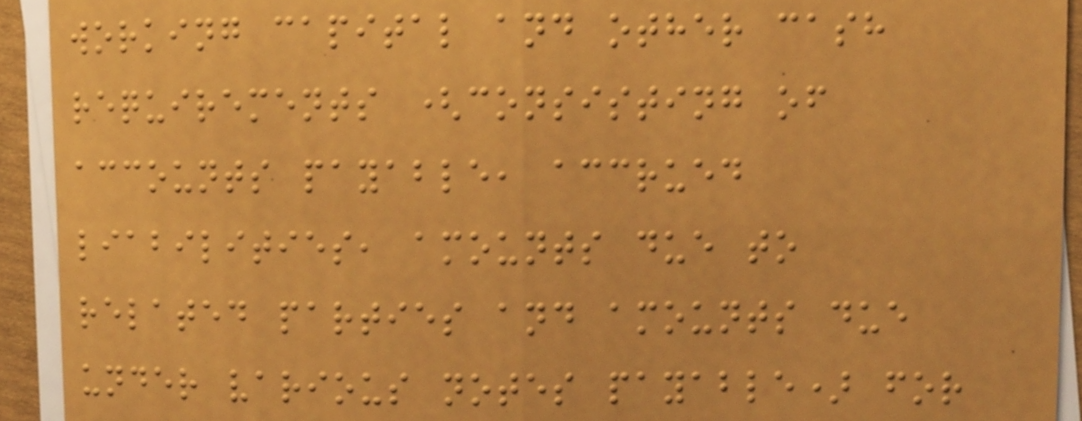working capital and other cash
requirements (consisting of
accounts payable, accrued
liabilities, amounts due to
related parties and amounts due
under various notes payable) for
